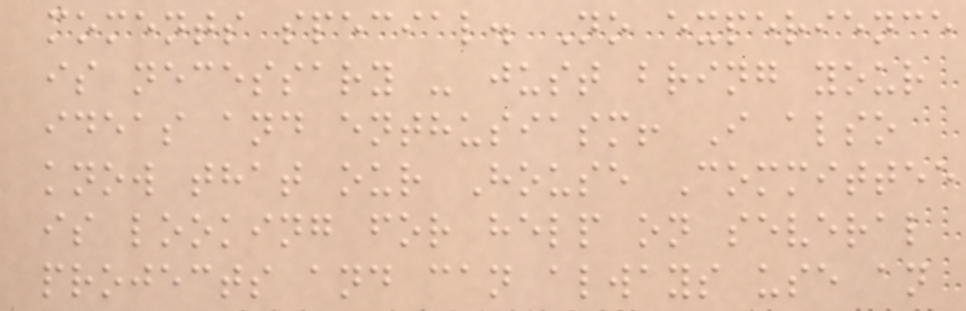moments special. No experience
is necessary - just bring your
ideas and enthusiasm! I also
know that our House Committee
is looking for help on several
projects and can always use an
